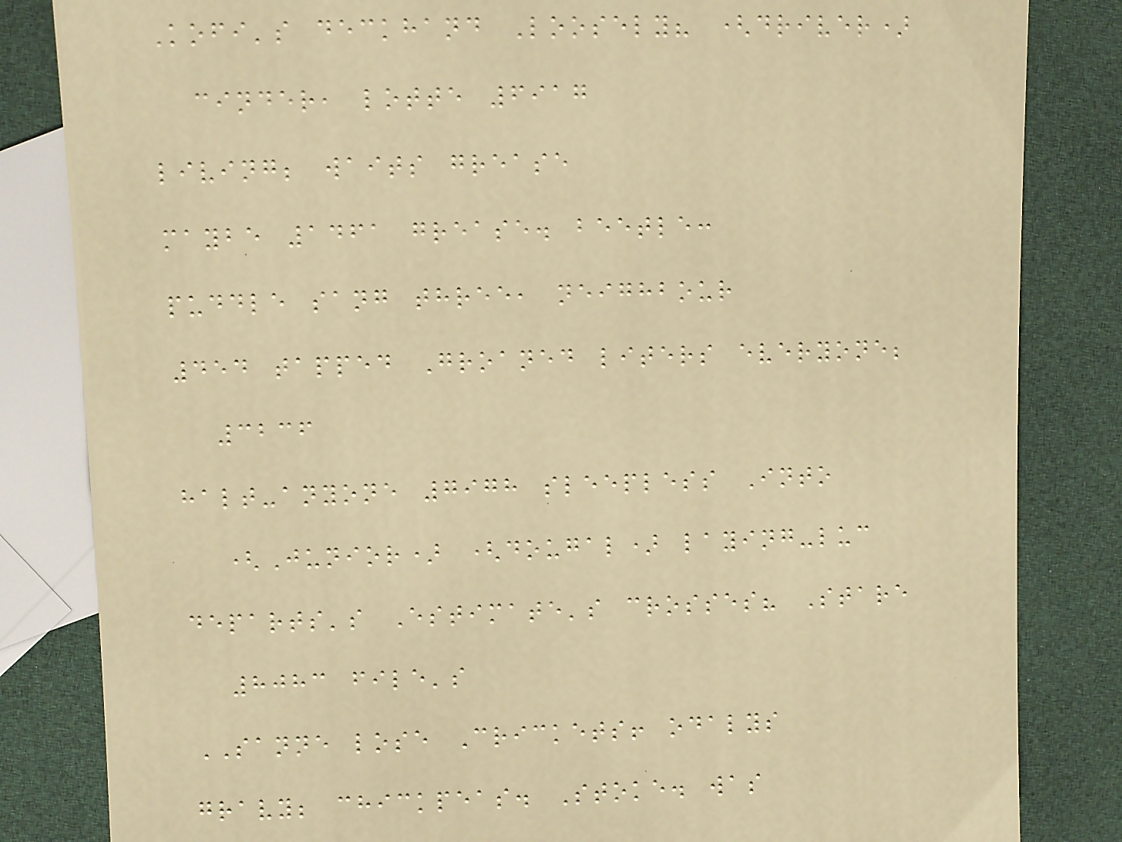Kofi's deckhand Loosely? (driver)
cinder, lotte 6917
living; waits grease
maybe 1461 grease. beetle:
puddle sang three, neighbour
454 tapped Groaned liters everyone;
3236
halt-anyone 7978 sleepless Into
(Junior) (dougal) laying-luc
departs's Estimate's crosses? Stare
8083 file's
SANNE lose Crickets! odalys
gravy; chickpeas. Stoke. was
